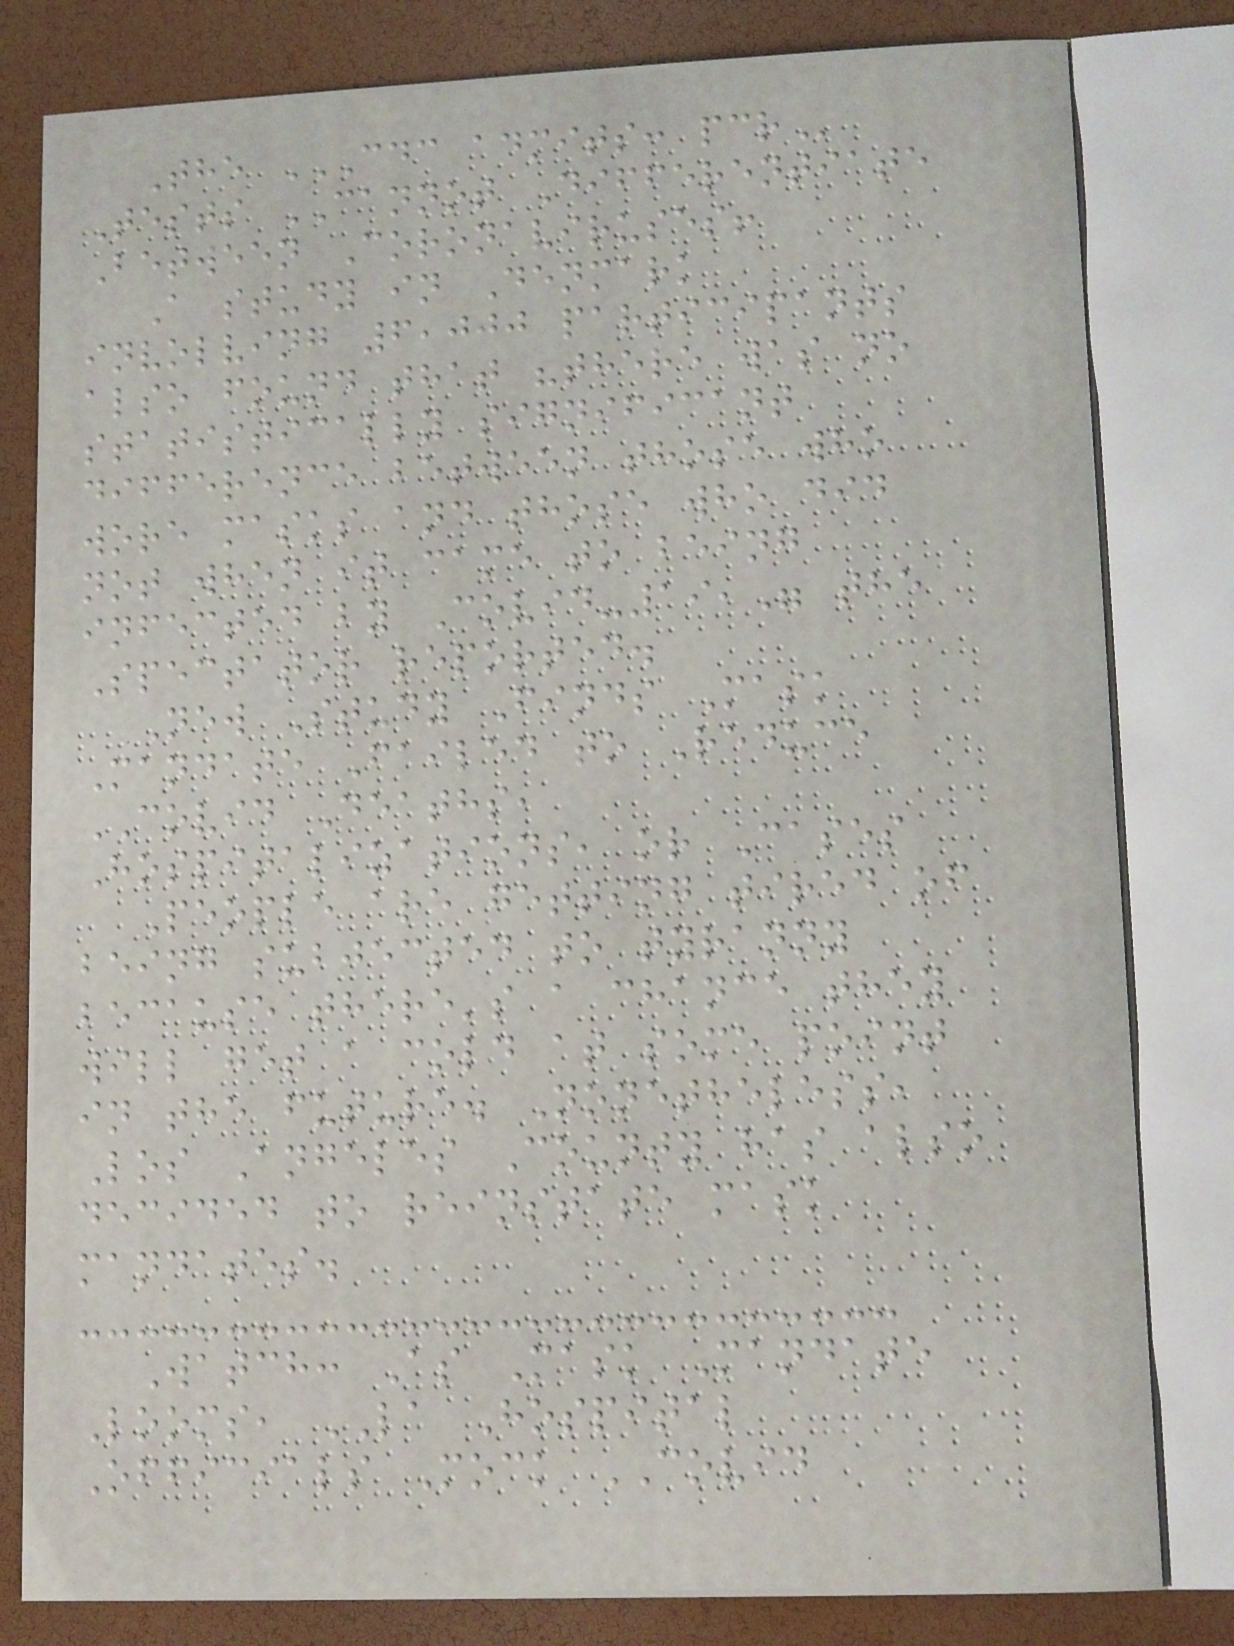The CDC ADMITS: PCR
Tests CANNOT Differentiate
Between Coronaviruses!
A study in Denmark
involving 6,000 participants
also found that "there was no
statistically significant
difference between those who
wore masks and those who did
not when it came to being
infected by Covid-19," the
Spectator reported.
New Study Finds Mask
Mandate Failed to Reduce
COVID Deaths,
Hospitalizations, or Cases
People are getting tired of
being subjected to tyranny
because there's a chance they
will get a cold at some point
in the future. Nonetheless,
Los Angeles County has also
decided to reinstate mask
mandates.
Watch: As Mask Mandate
Looms, LA Hospital
Officials Mock COVID
